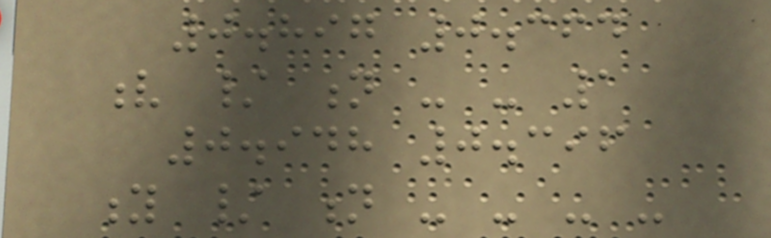0.897 0.364
v / n - - 1
0.948 0.396
y / n - - - -
